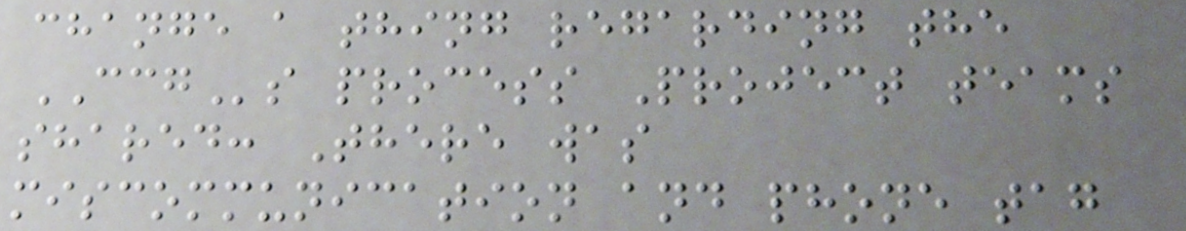change a thing regarding the
CCGs process Project teams
shared: There was
miscommunication and phone tag
